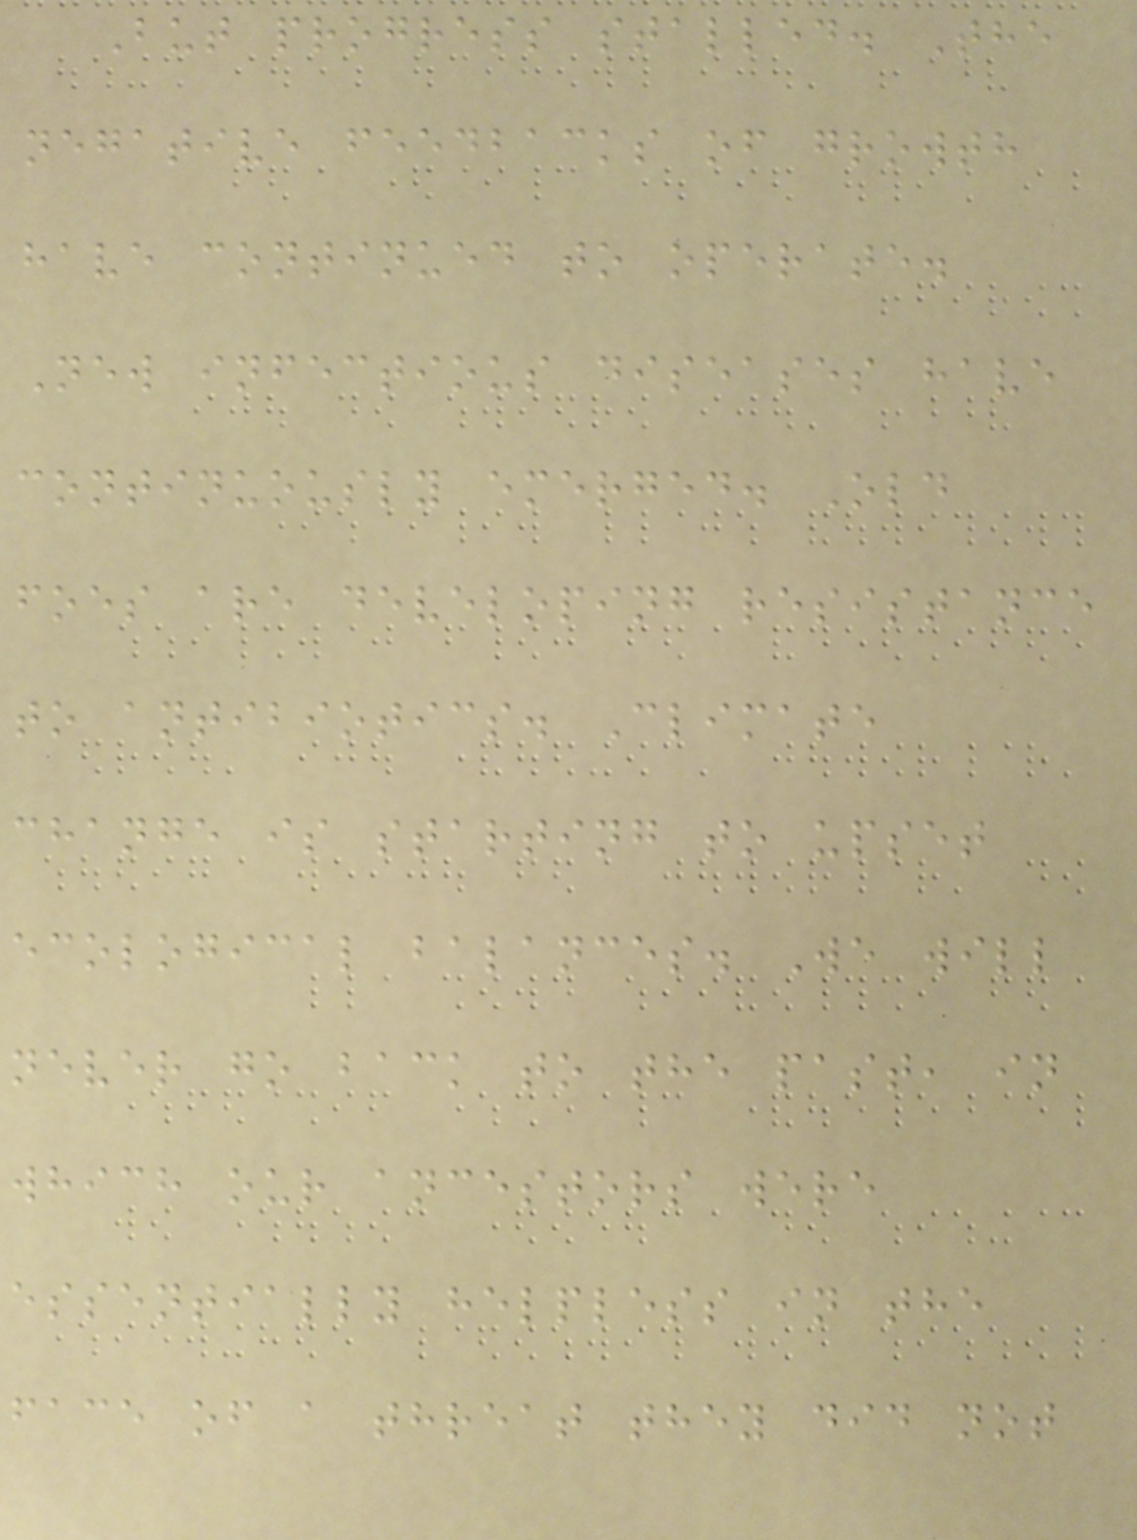But progress stalled. The
negative feedbacks of growth
have continued to operate.
New infectious diseases have
continuously emerged. Old
foes are developing resistance
to antibiotics. Climate
change is starting to upset
ecological balances. We will
never go back to the past, in
which our ancestors were
essentially helpless in the
face of a threat they did not
